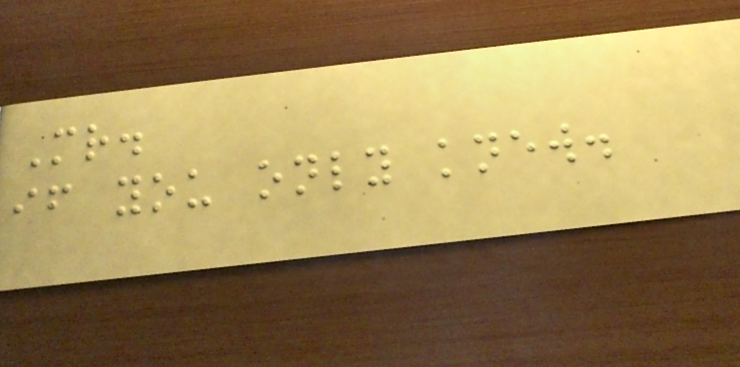Mr.
if you only knew.
